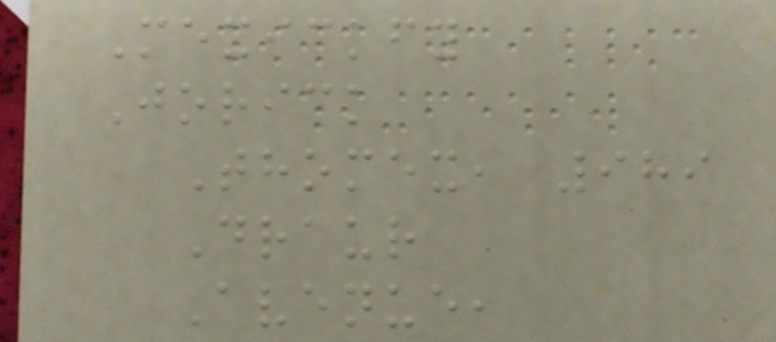Mexickfy
Jorick
Thomex, 989
Draur
Avenue,
